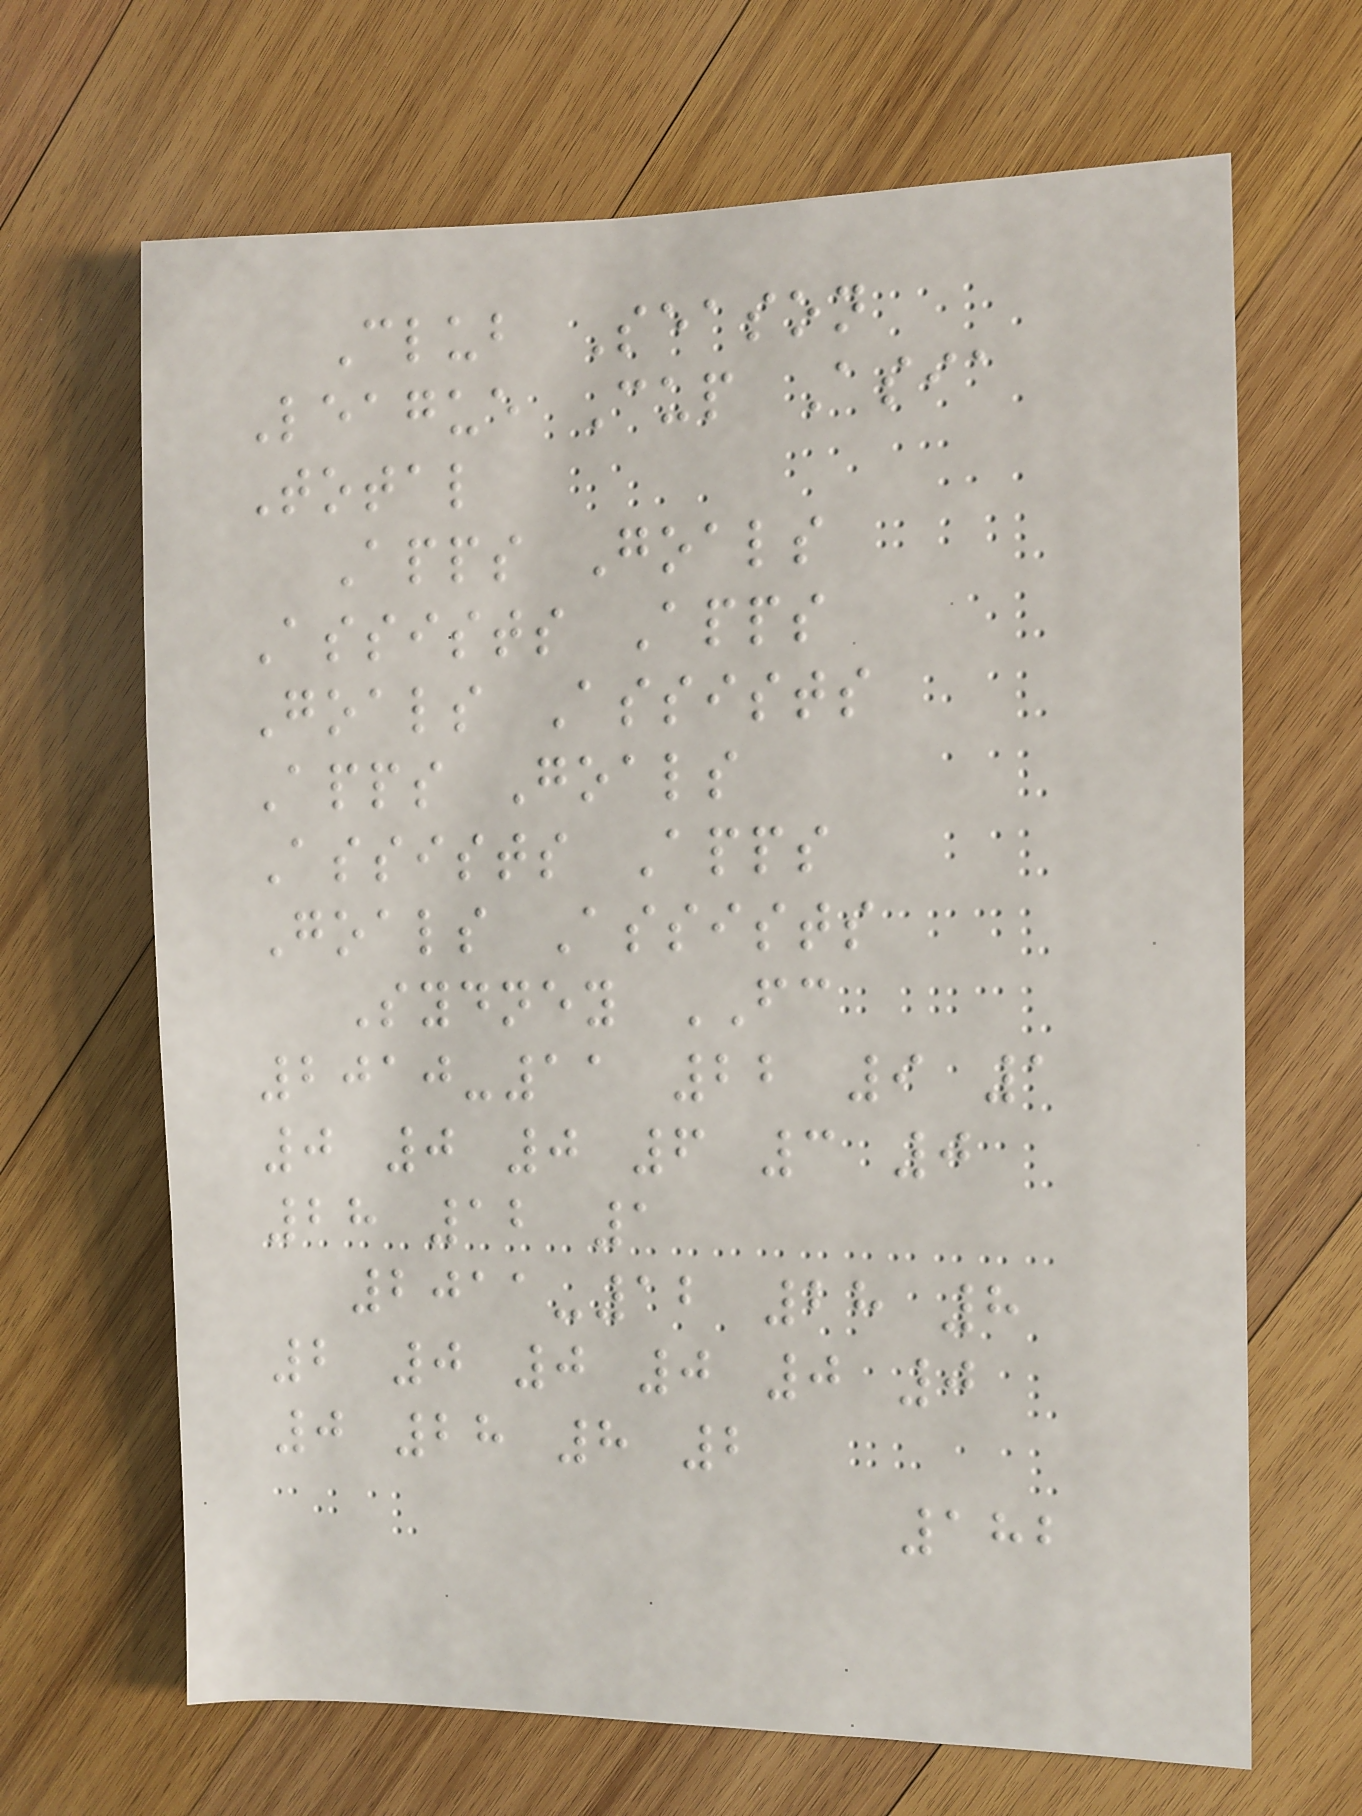Club Season
League Cup Asia
Total
Apps Goals
Assists Apps
Goals Assists
Apps Goals
Assists Apps
Goals Assists
Sydney FC
2010-11 22 9 1
0 0 0 6 3 0
28 12 1
2011-12 28 8
2 0 0 0 0 0
0 28 8 2
182
